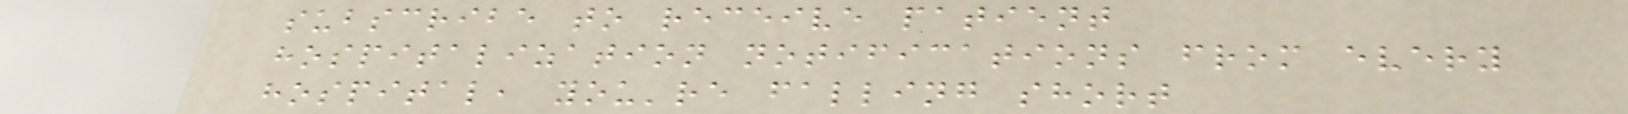subscribe to receive patient
hospitalization notifications from every
hospital, you're falling short
